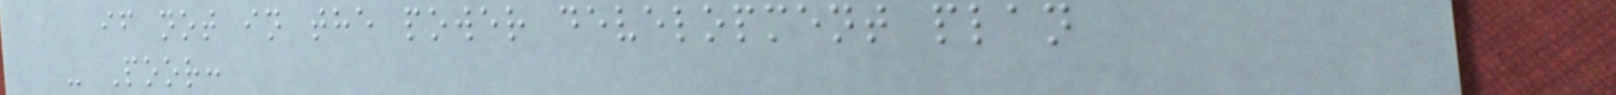if not in the power development plan
- Poor:
